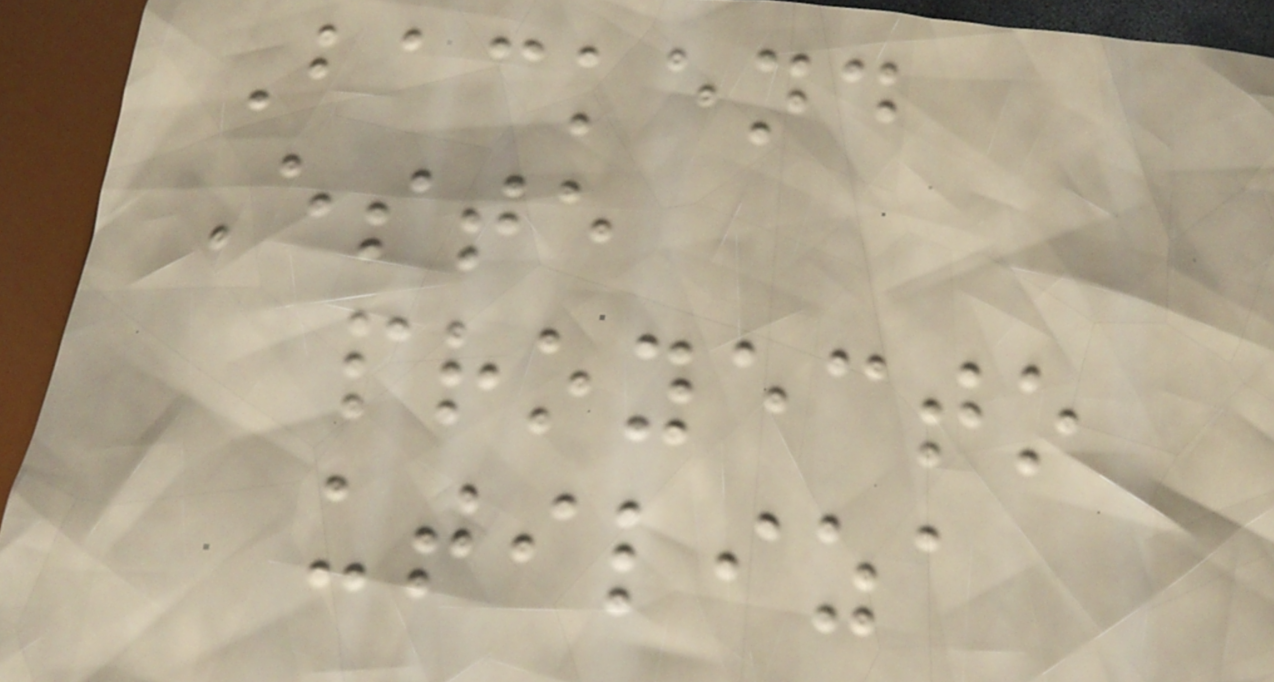Backend
Este
proyecto
utiliza
